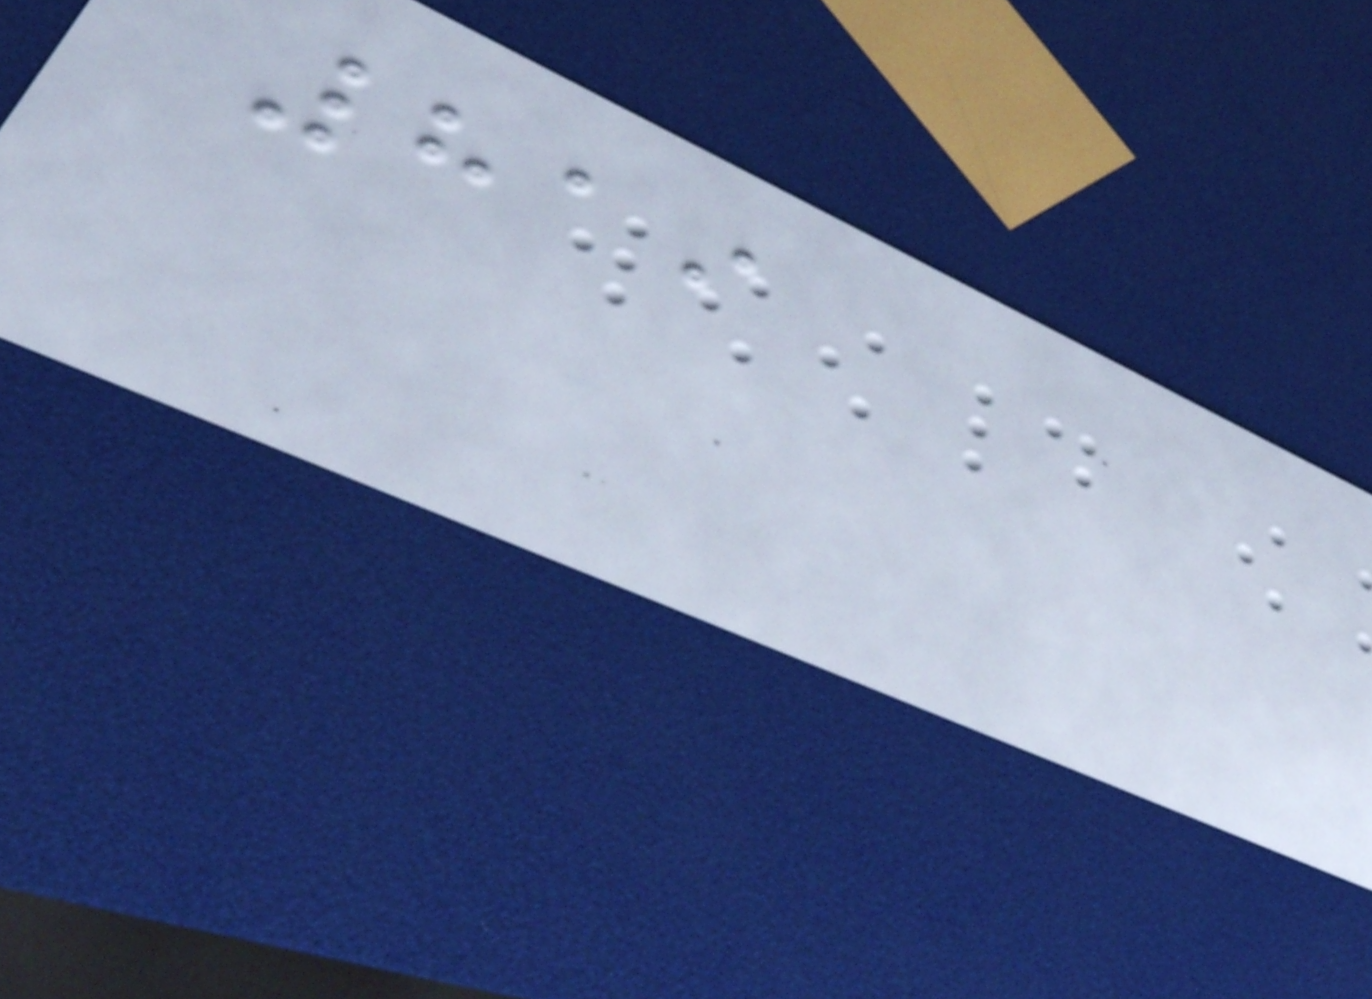819
